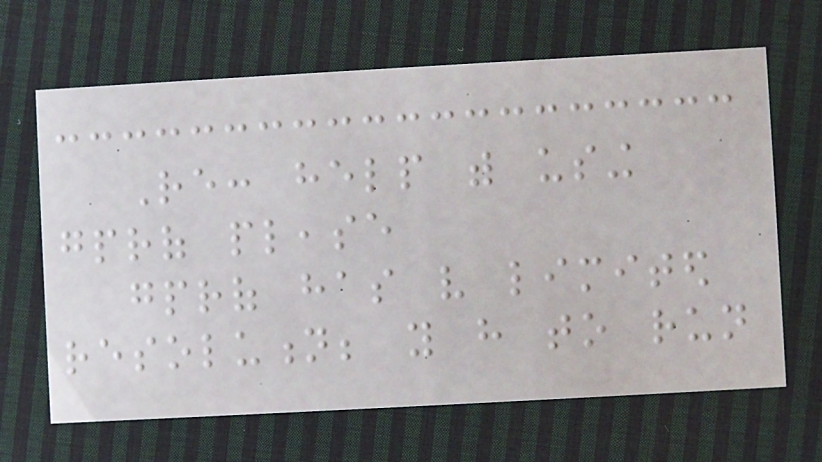Re: help with using
gprof please
gprof has very limited
resolution; you have to run
